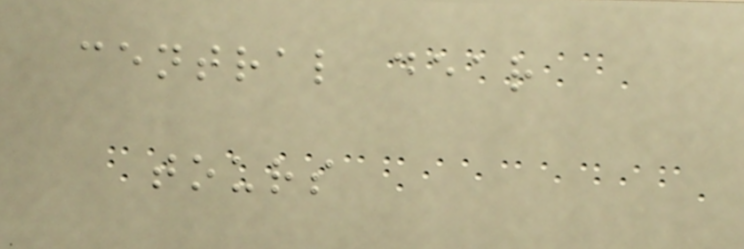central dear
tours
